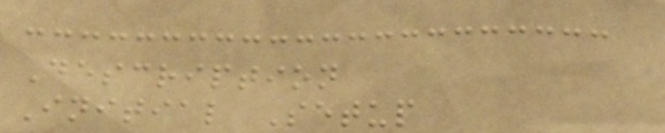Description
Initial Setup
